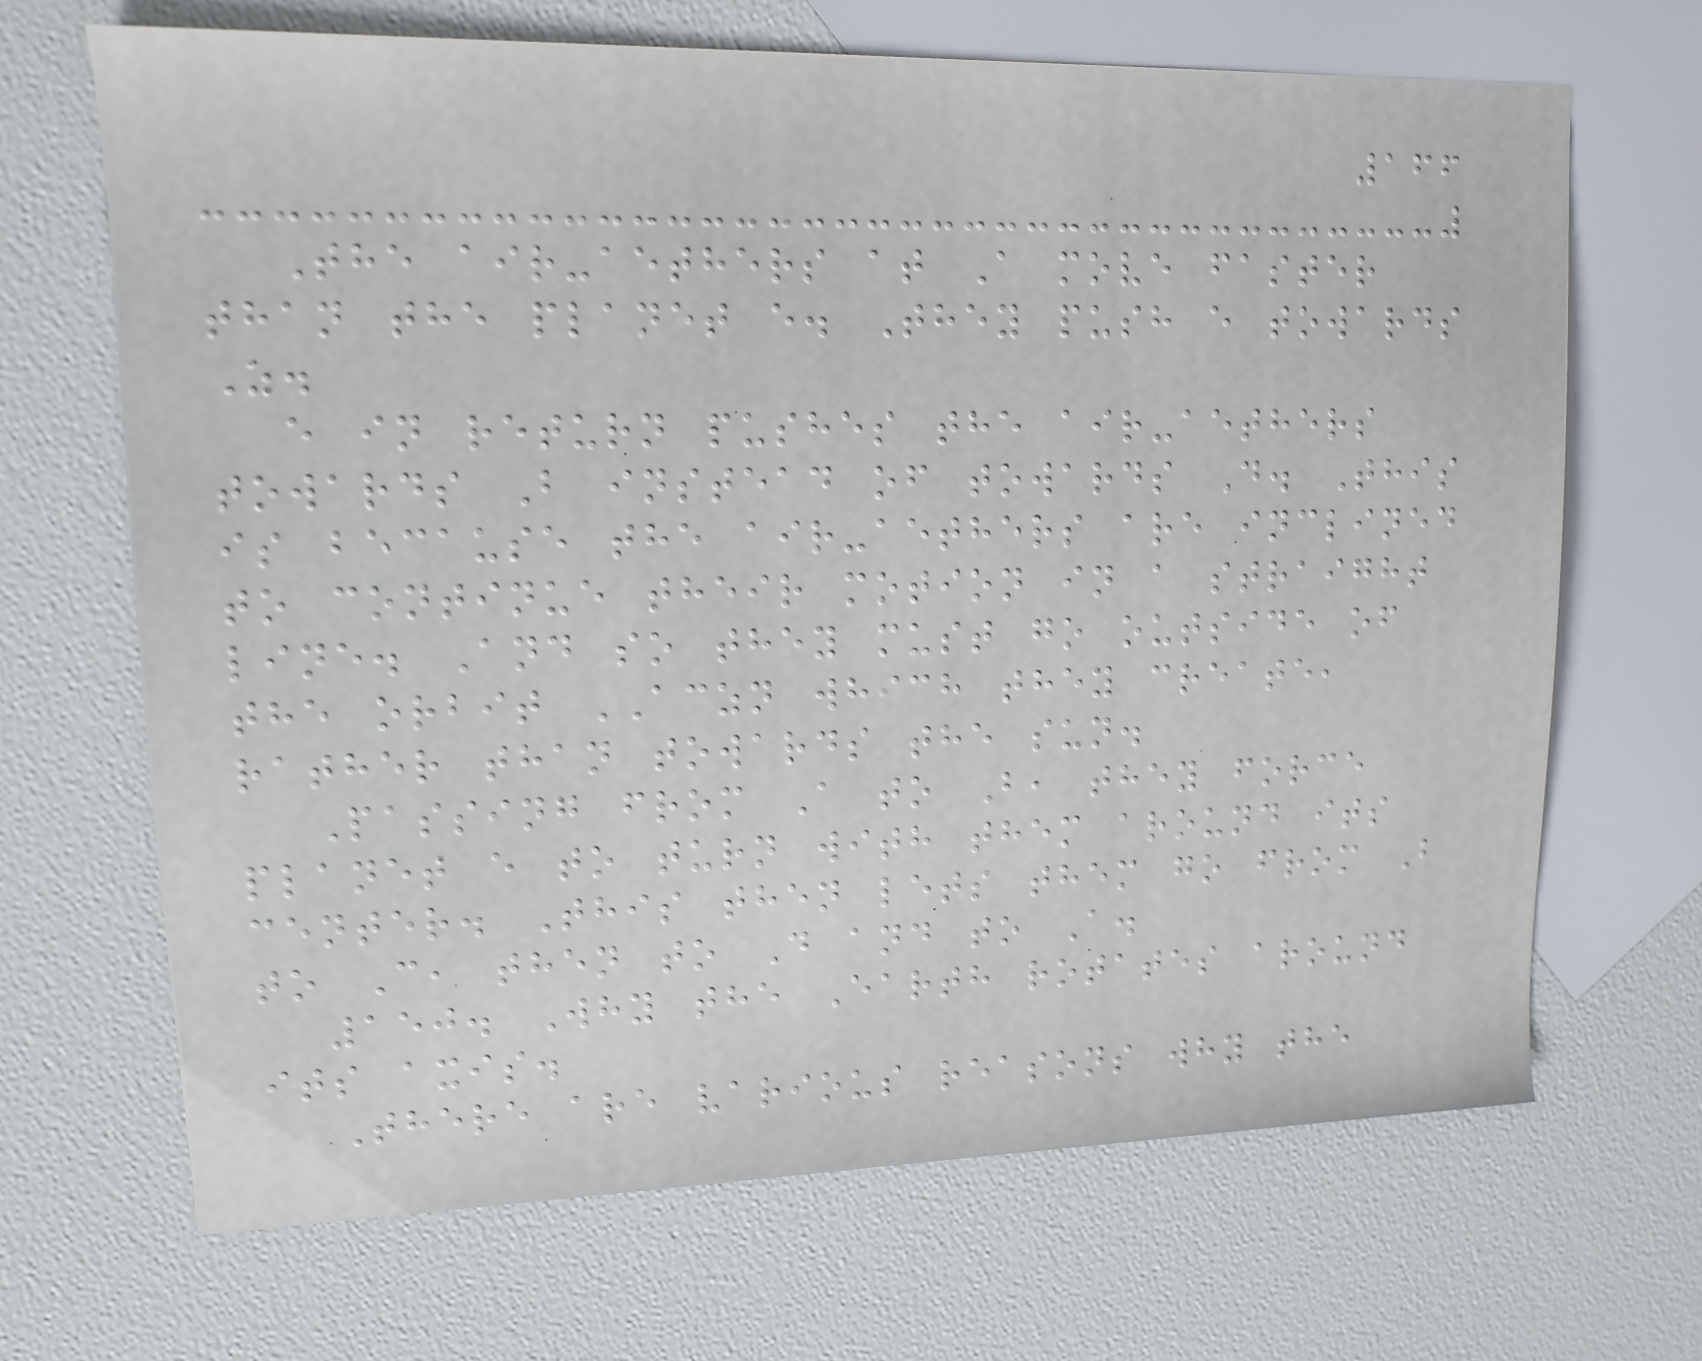166
The air-aethers at A move faster
than the planet e. They push e towards
Z.
e in return pushes the air-aethers
towards B instead of towards D. This
is because the air-aethers are inclined
to continue their motion in a straight
line. And so they must go outside of
the orbit ACZN which they create,
rather than towards the sun.
Passing from A to B, they force
planet e to turn with them around its
center. This then lets them go from B
to C, then to D and to A.
150. Why the Earth rotates around
its axis.
There are various reasons why the
